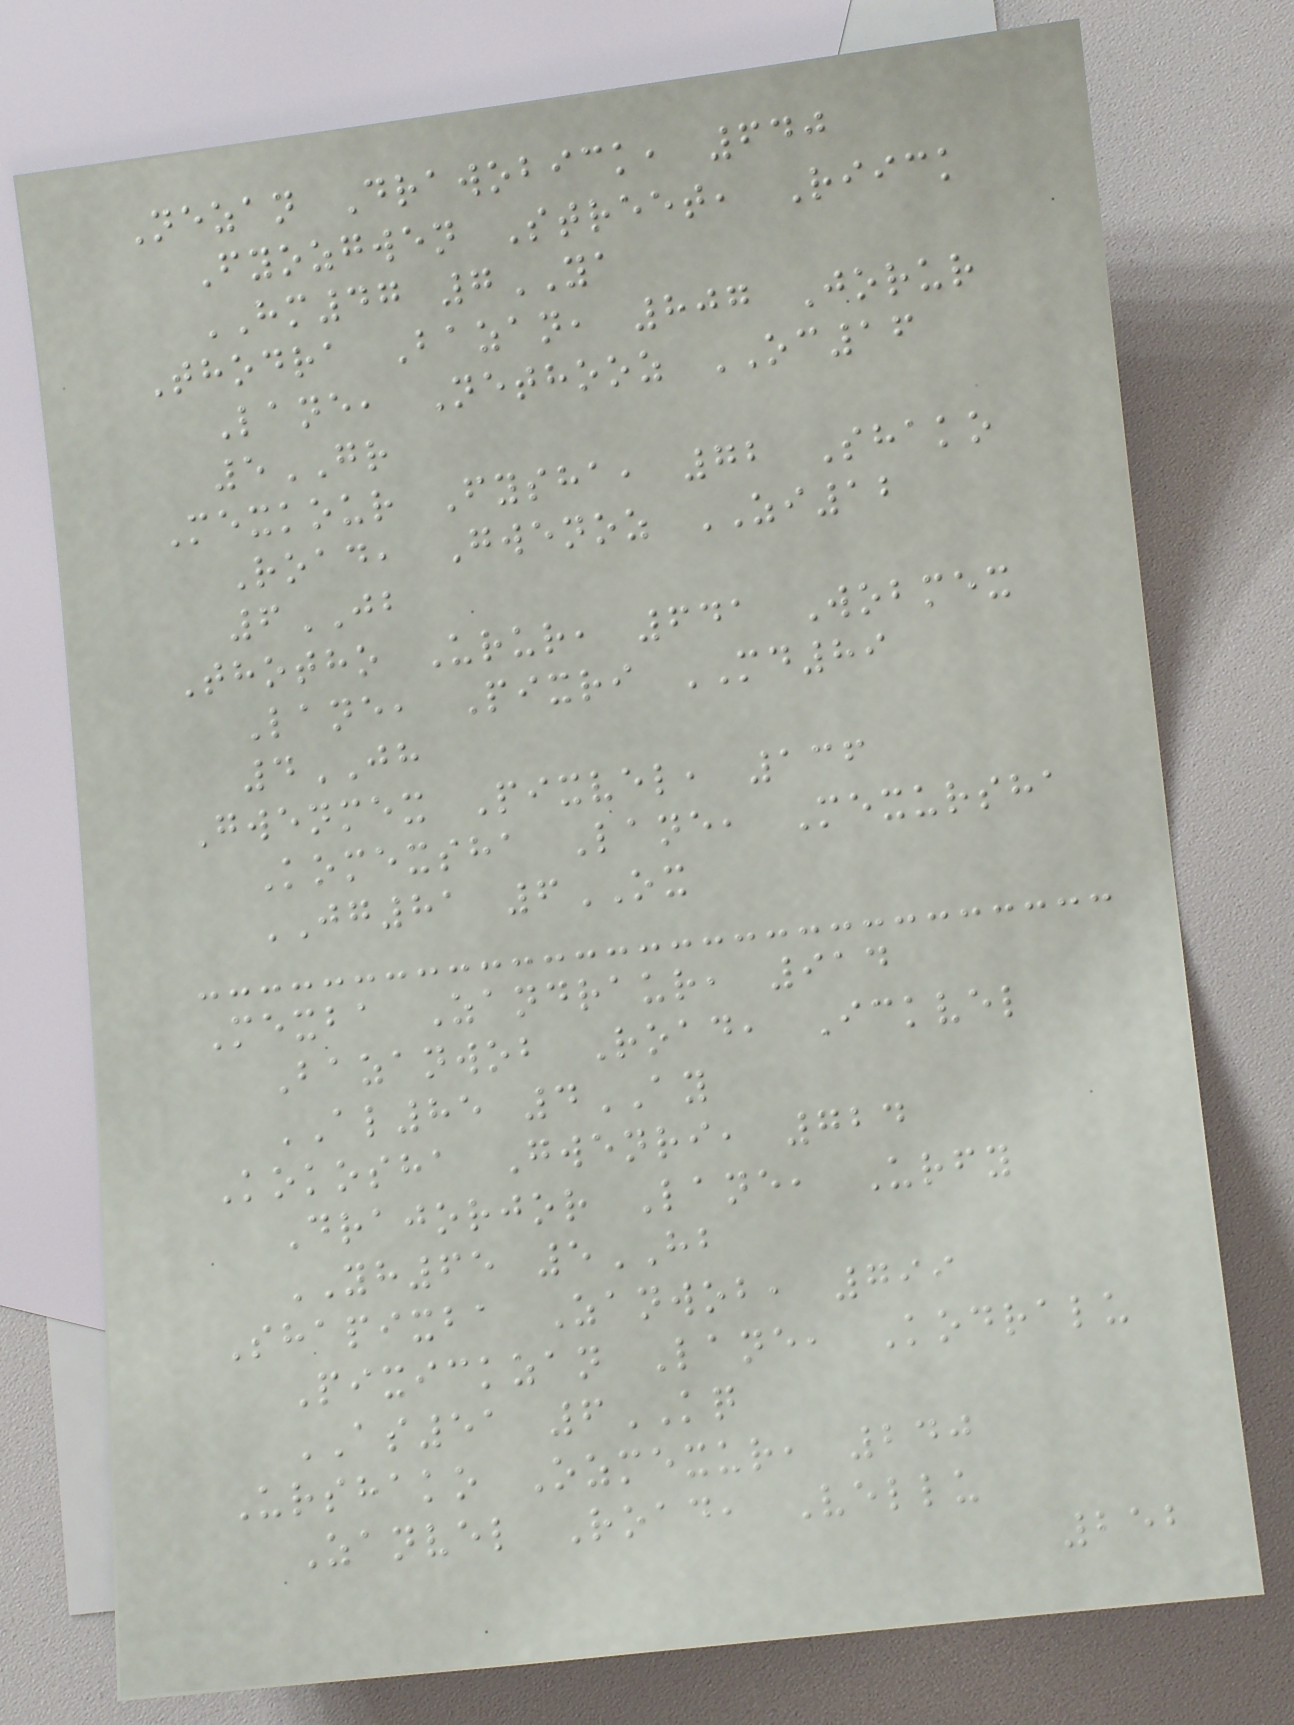Nezan Drawobick, 640
Fyozgwen Street, Riick
HM47 7YA
Thodra Bazan, 807 Jorur
Lane, Nethooz OC16
5GR
Mexkour Fysha, 72 Shako
Road, Gwenoz ZI12
6JB
Thotho Urur, 641 Wobmex
Lane, Pixri MD89
4JH
Gwenmex Pixvel, 136
Komexsha Lane, Mexursha
JG81 6OX
Mexba Zandraur, 914
Bazanwob Road, Ickvel
AL85 4AY
Kokosha Gwenri, 724
Drajorjor Lane, Urfy
YH65 5HB
Shapixba Zanwob, 799
Pixickzan Lane, Kodralu
AS51 6KQ
Urshako Ozmexur, 240
Zanvel Road, Vellu
252
